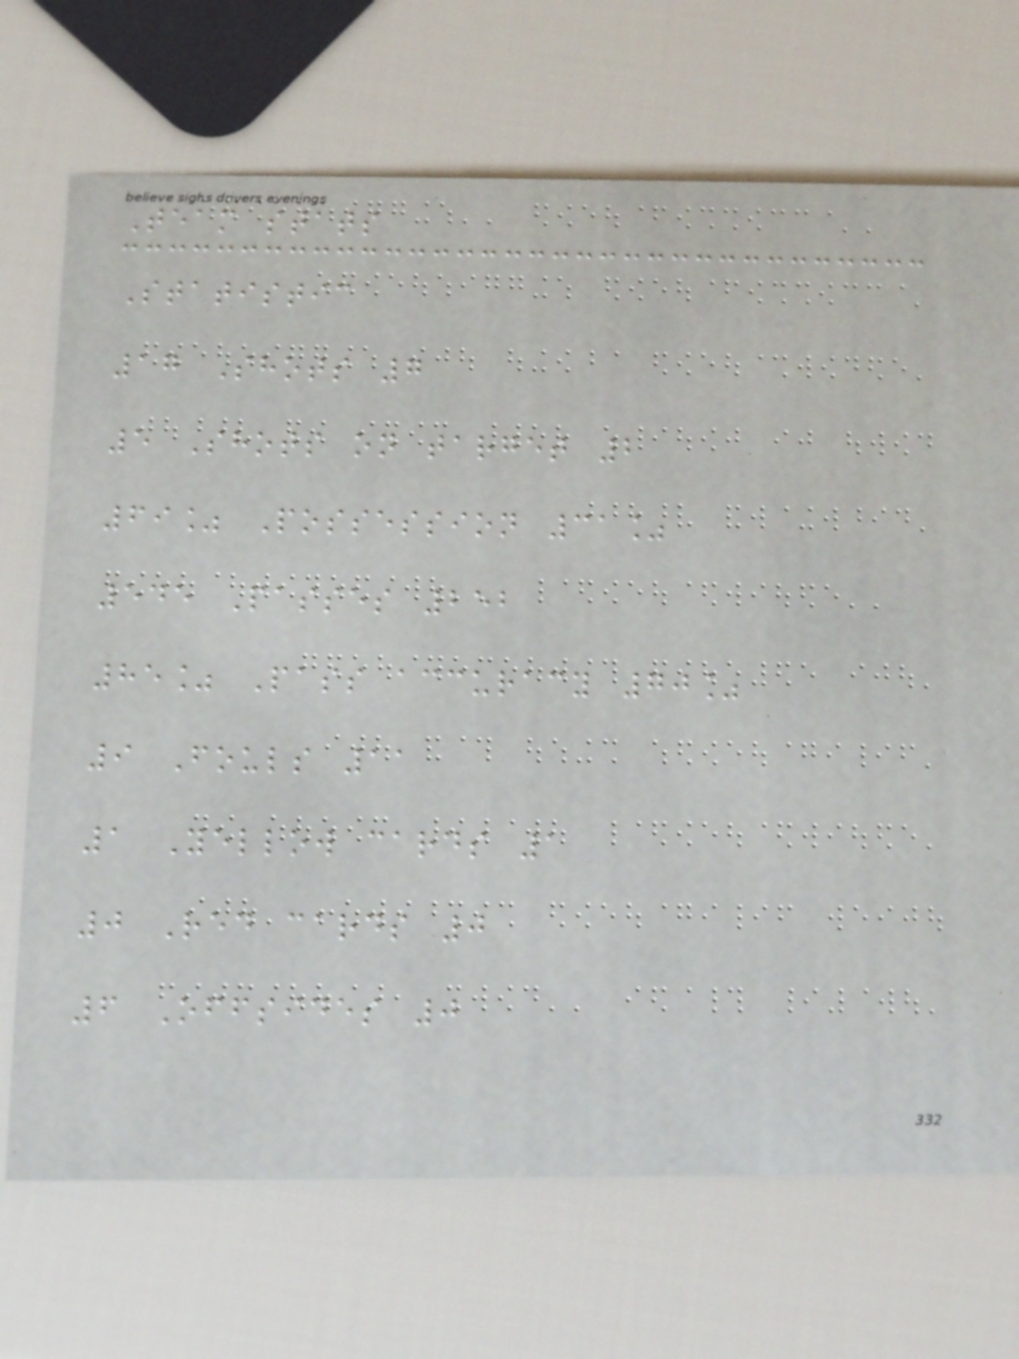Team stats
Statistic
17 Shots 7
5 Shots on target 2
69% Possession 31%
545 Passes 252
85% Pass accuracy 70%
9 Fouls 11
1 Yellow cards 1
0 Red cards 0
6 Offsides 0
